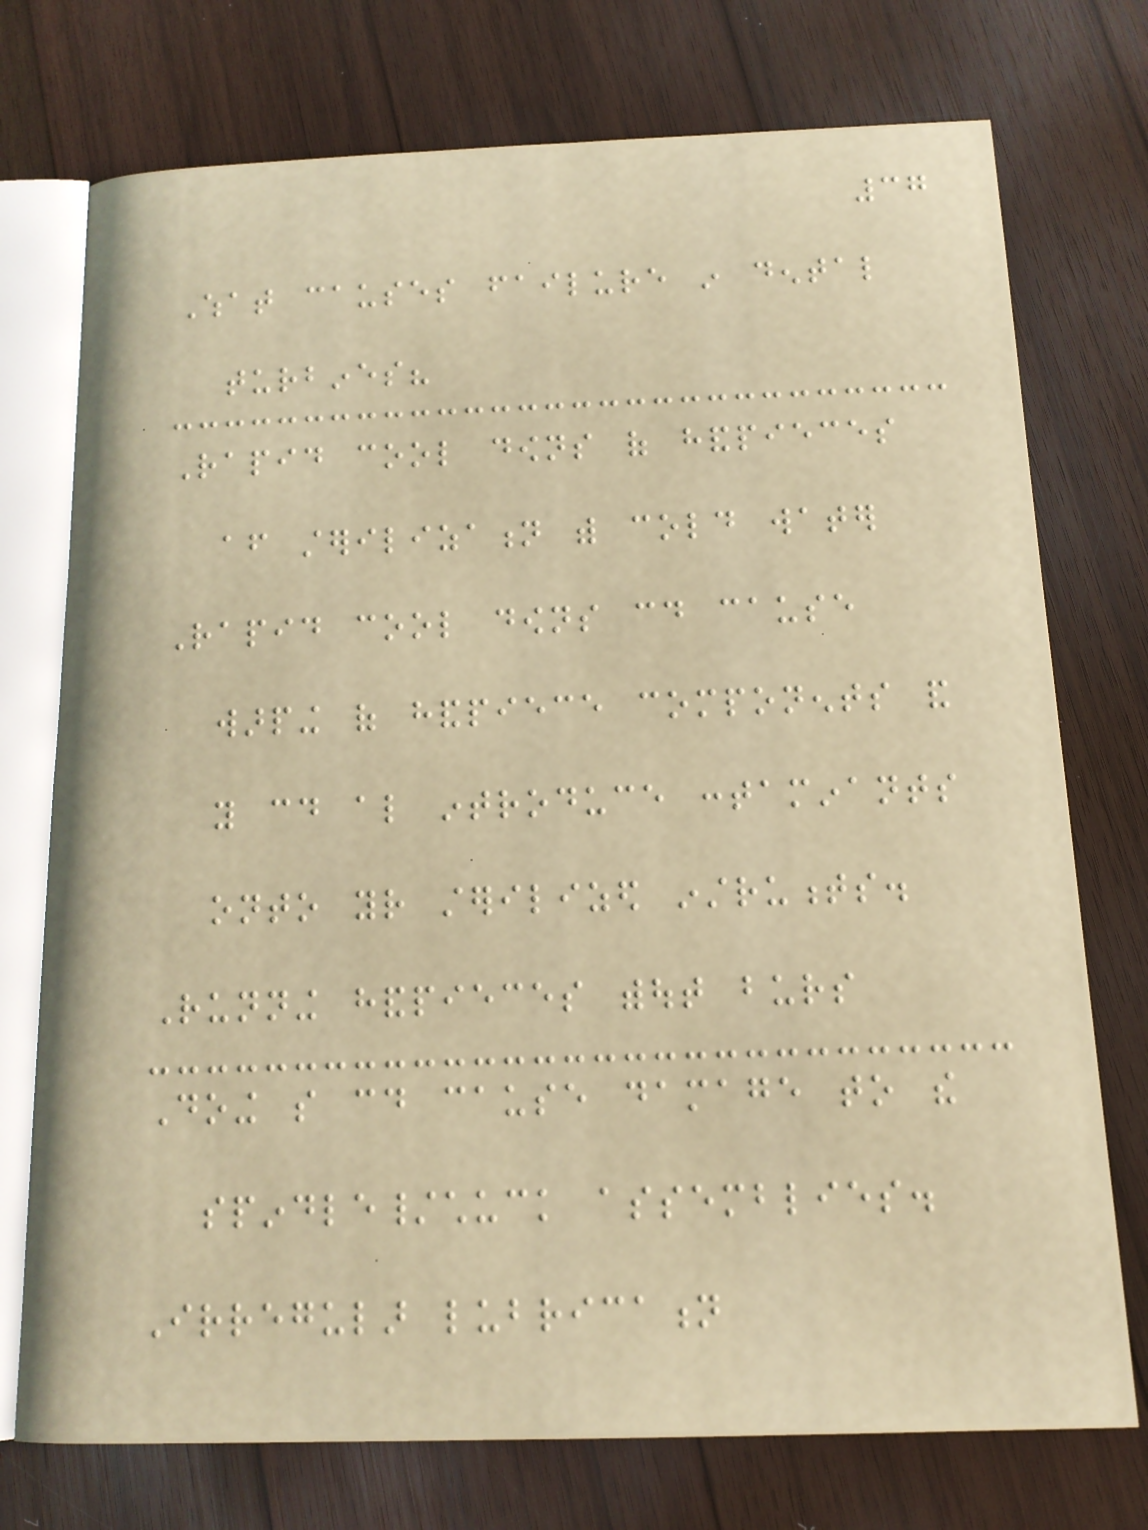37
What causes failure in dental
turbines?
Rapid cool downs of handpieces
after sterilization with cold water
Rapid cool downs could cause
warping of handpiece components and
you could also introduce contaminants
onto your sterilized instruments.
Running handpieces without burs
Doing so could cause damage to the
spindle/chuck assemblies.
Irregular lubrication
